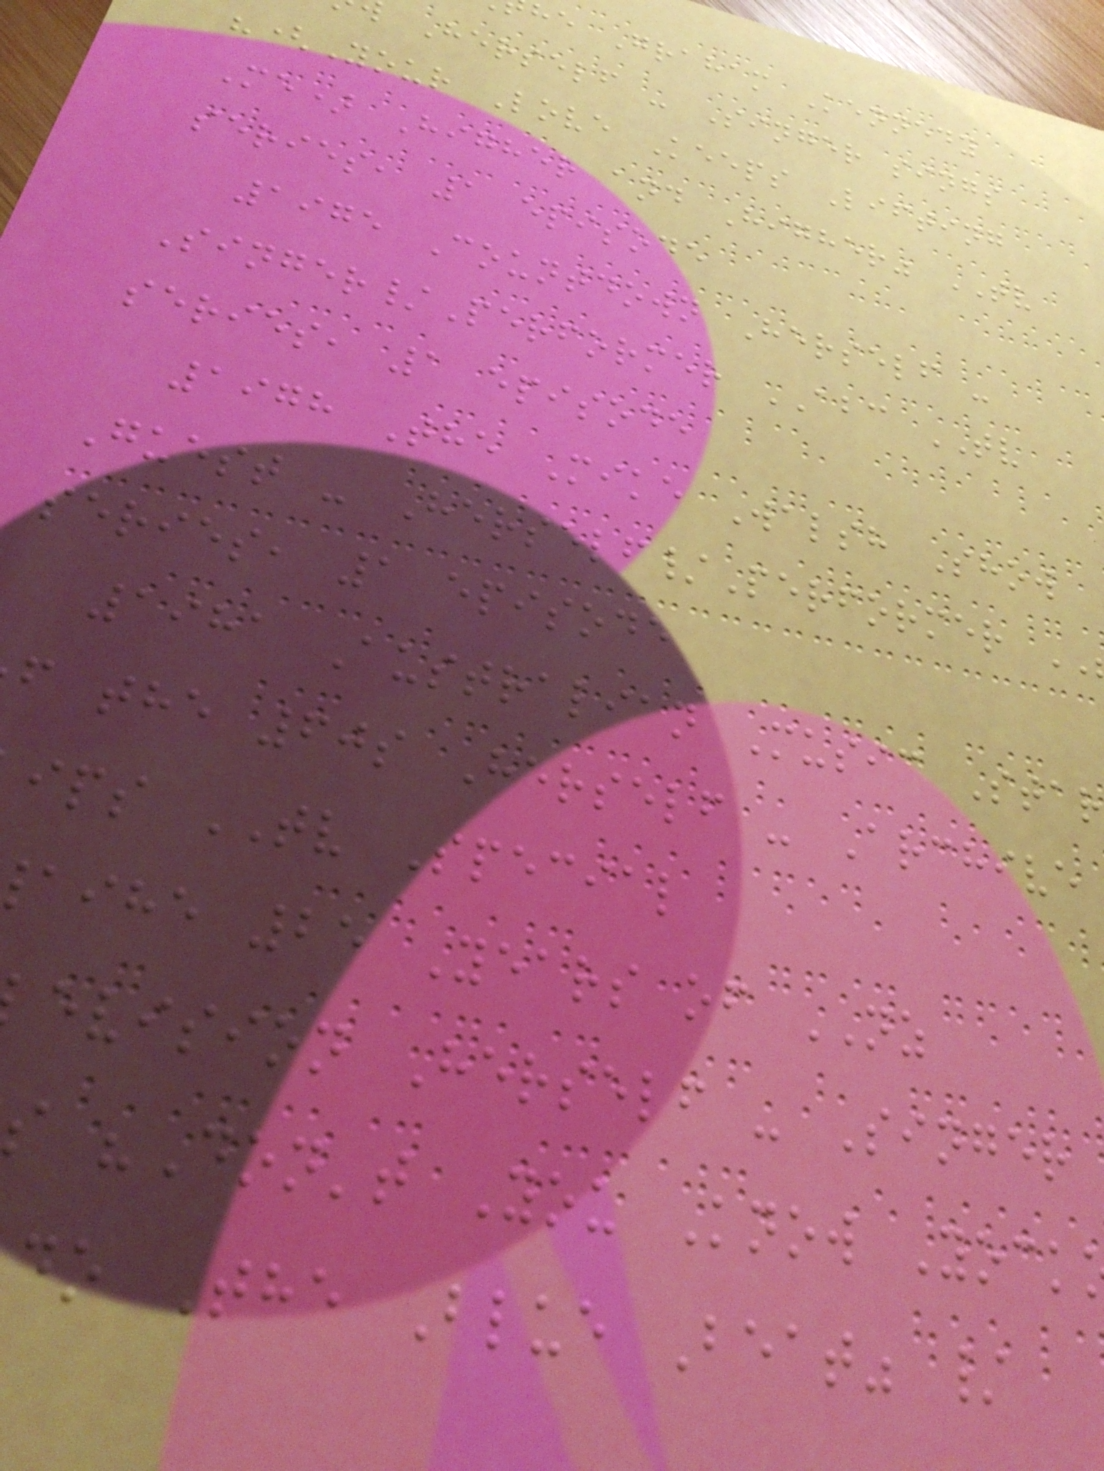he Graham Kennedy
Herself - Singer sings
"(Your Love Keeps Lifting
Me) Higher and Higher" TV
series, 1 episode
1975 Countdown Herself -
Singer/Performer ABC TV
series, 1 episode
1978 The Mike Walsh Show
Guest - Herself/Performer
series, 1 episode
1981 Australian Music Star
f the 60s Herself - Archive
ips TV Special
aihe 25 Years of NZ
evision Herself - Singer
s "Don't You Know Yock
do The Blue Beat" /
